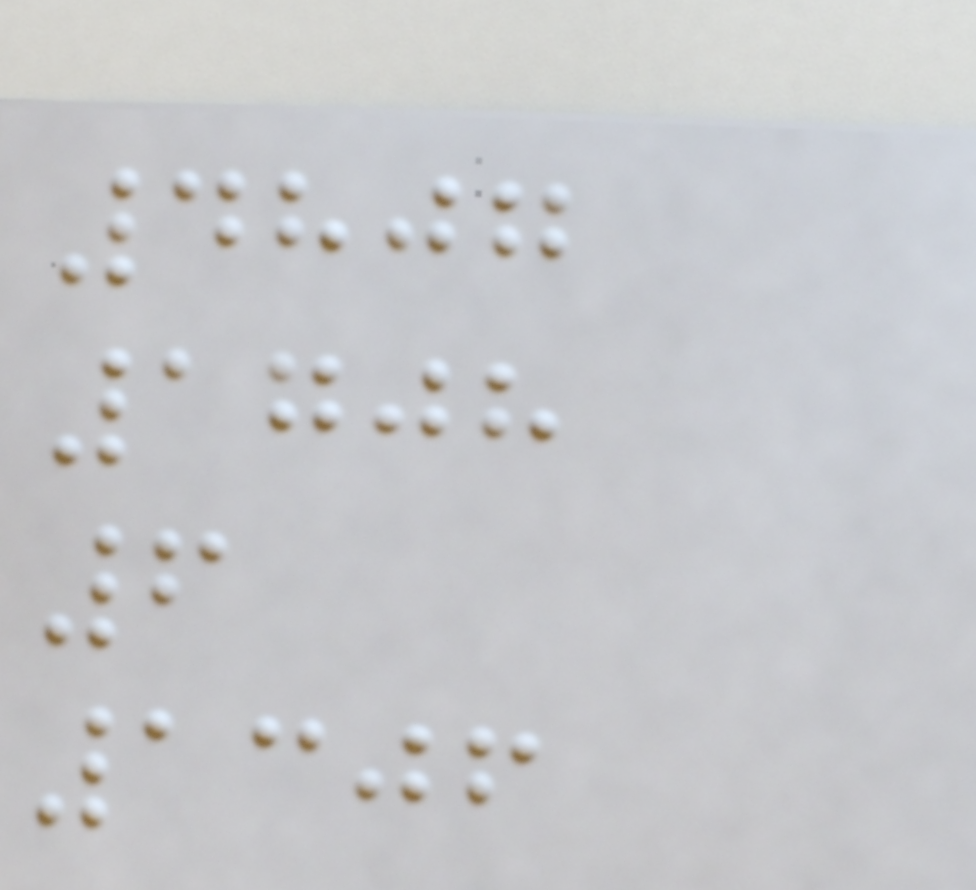4807
1708
6
1306
